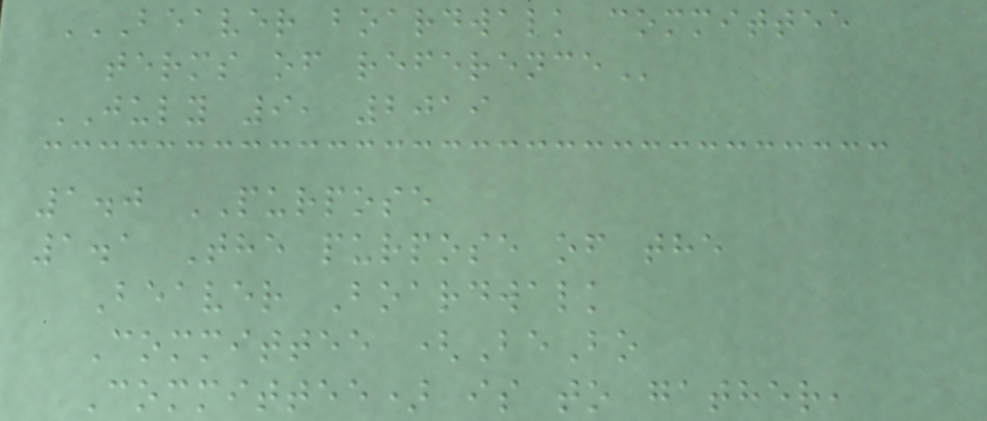BEAVER BOARDWALK COMMITTEE
TERMS OF REFERENCE
JULY 9, 2019
1.0 PURPOSE
1.1 The purpose of the
Beaver Boardwalk
Committee (BeBo
Committee) is to gather,
